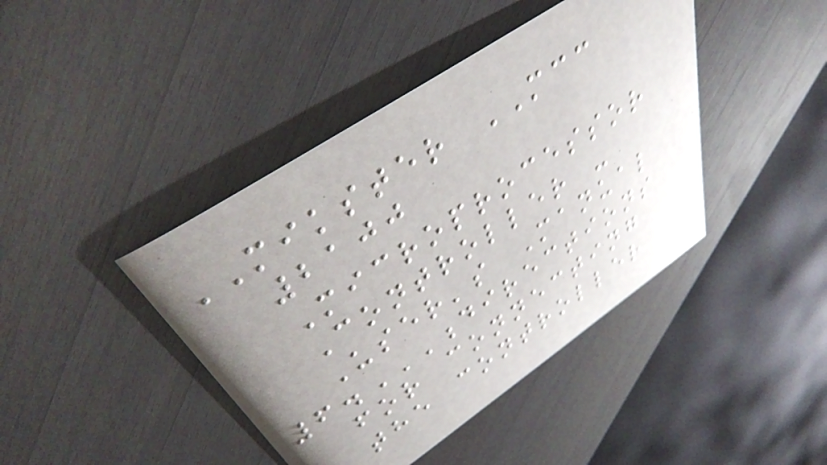MIKSTER MCC
2100
Microprocessor
Controller -
User's Manual
6.DIRECTIONS
FOR CONNECTING
THE CONTROLLER
